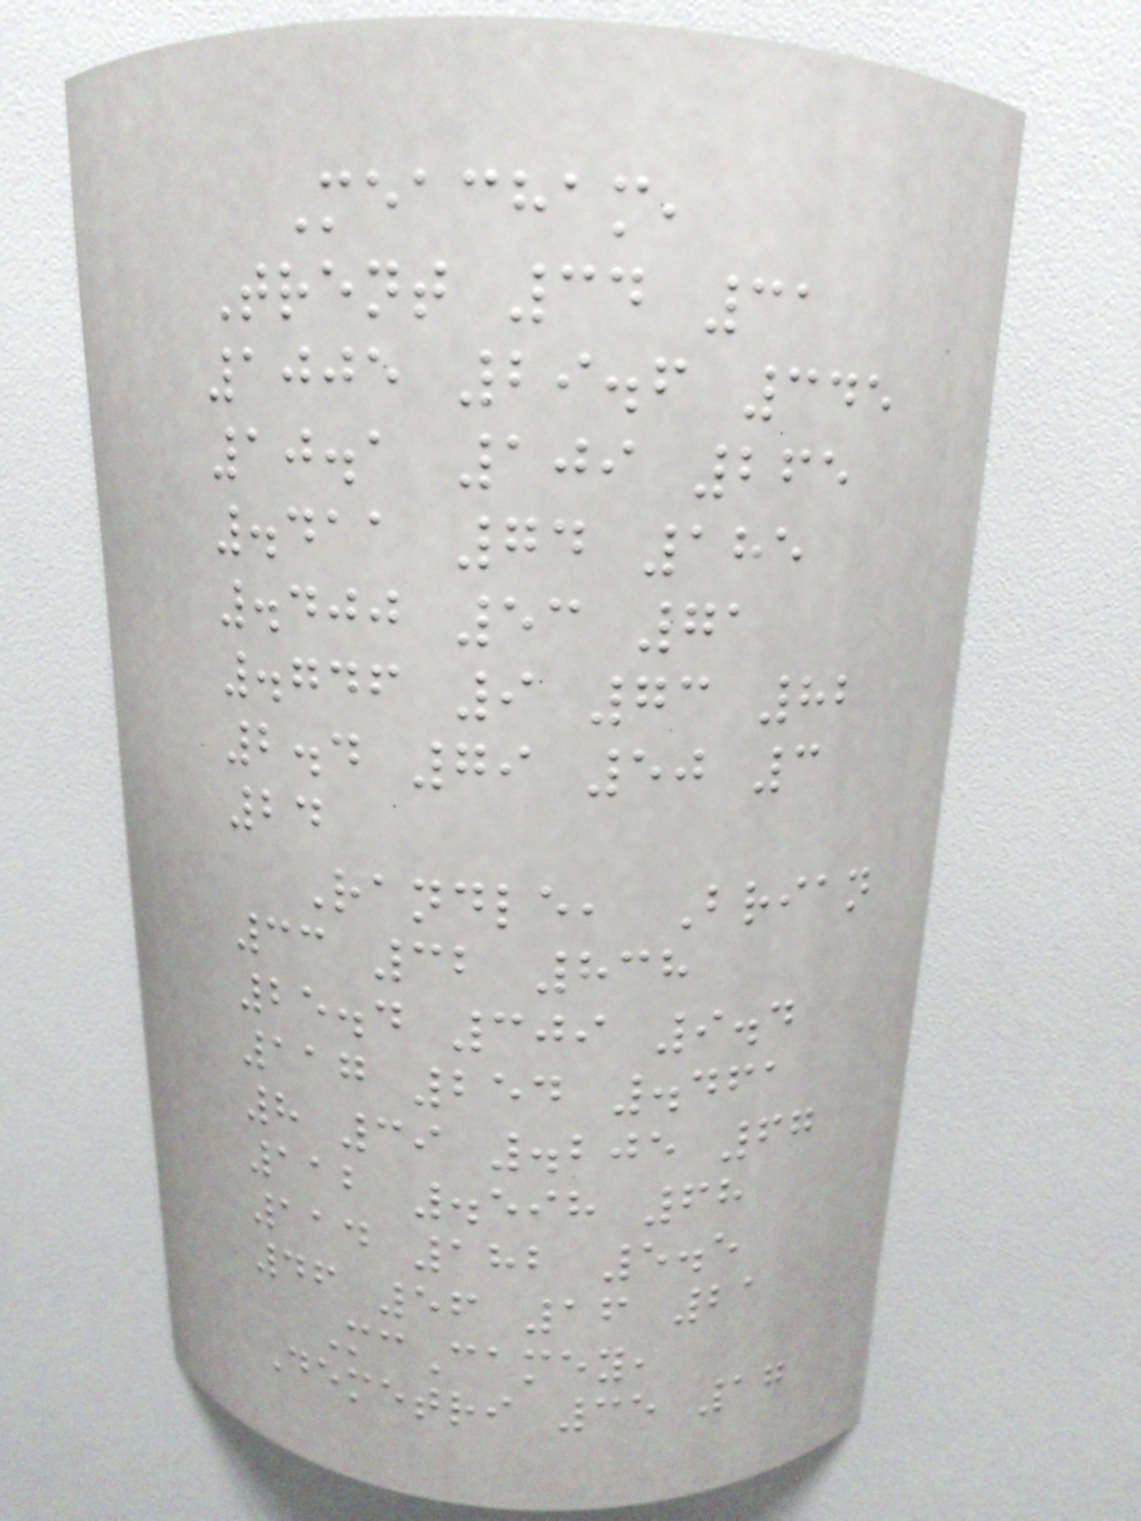Meacham,
Trent 34 31
1005 29.6 345
10.1 109 265
.411 74 185
.400 53 71
.746 9 73 82
2.4 79 50 3
24
Randle, Brian
33 32 838
25.4 309 9.4
117 254 .461
8 39 .205 67
112 .598 68
114 182 5.5
46 56 16 21
McCamey,
Demetri 35 17
